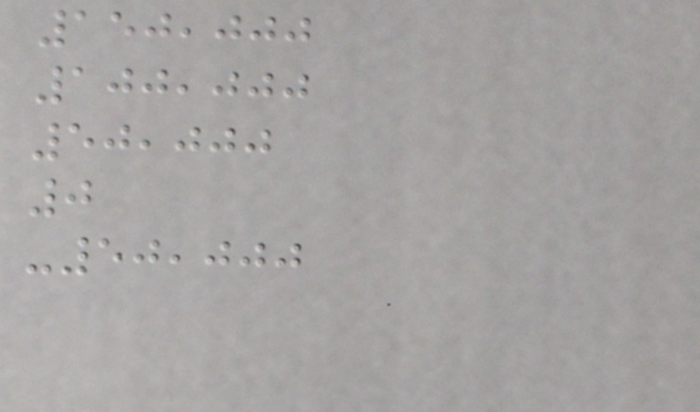150,000
100,000
50,000
0
-50,000
